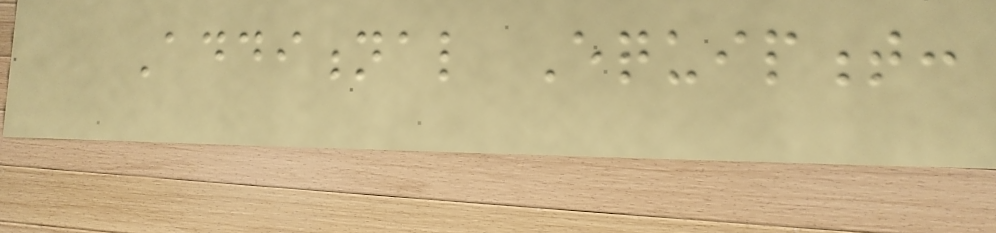Additional Equipment:
